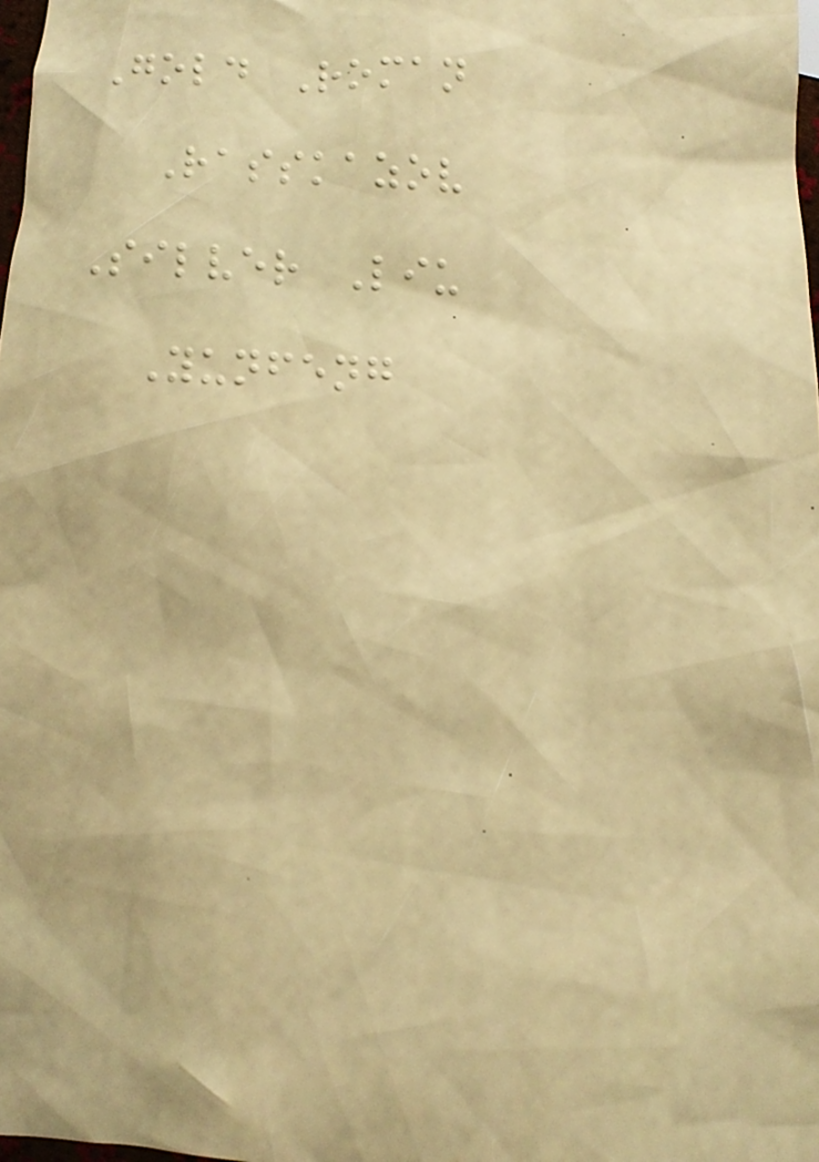Gold Roman
Rasskazov
Silver Liu
Yunfeng
